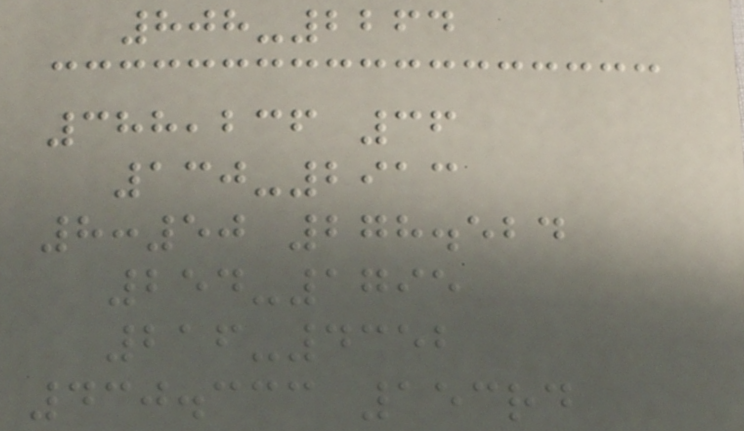808-2264
388,236 36
130-2913
8:50 278.524
254-1795
216-4352
430.333 153rd
